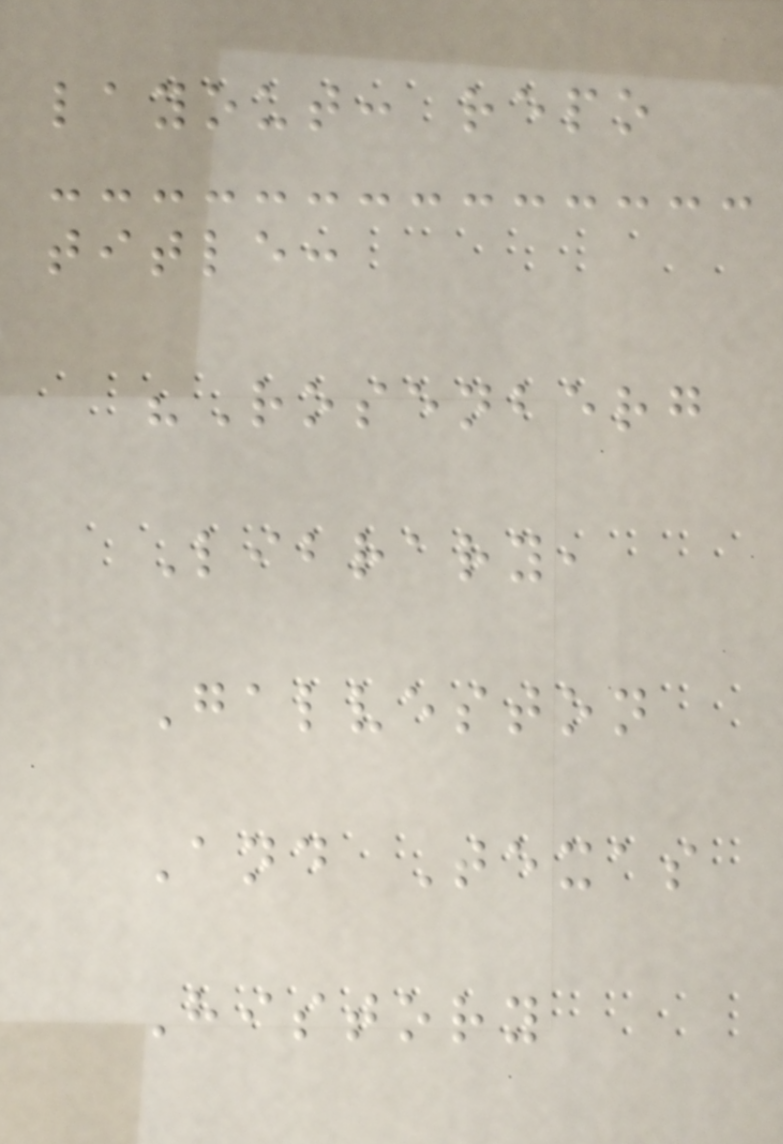layout: repo
title:
"Rosenberg
Library,
Galveston
And Texas
History
